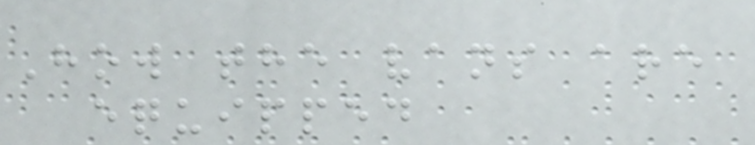How the vans are
equipped
